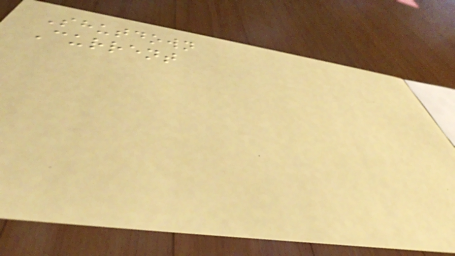Shutdown
Current
